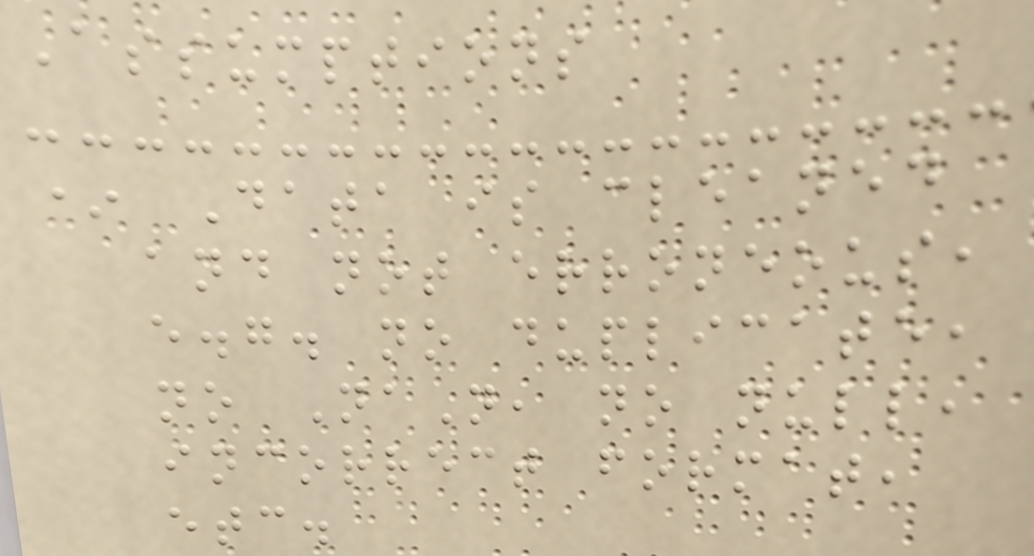Assumptions
* Data is cleaned
and not erroneous,
e.g. no duplicate,
no NaN, no null,
incorrect format,
etc.
